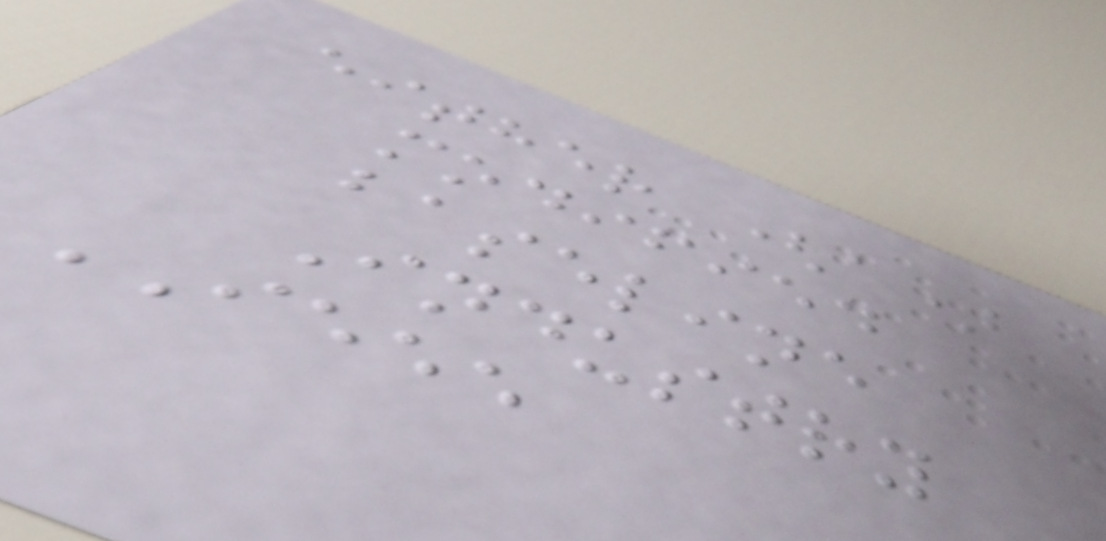either (a)
modified
baseline
Industry
IEEE
